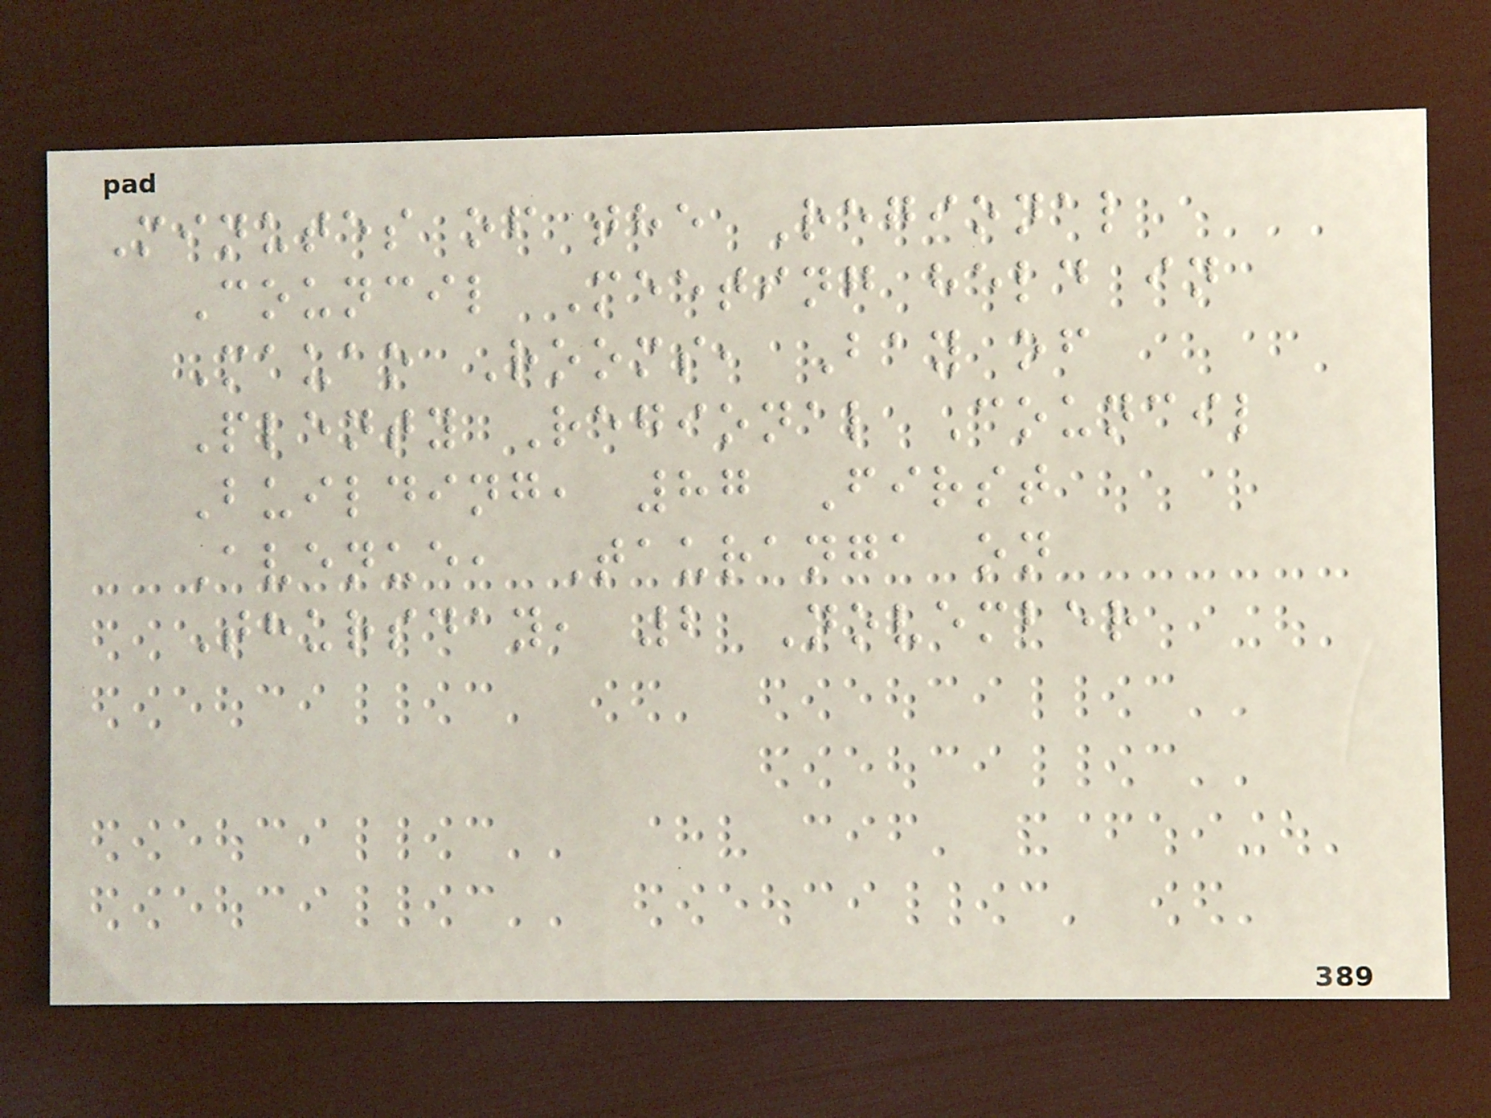Minutes of the Regional
Council Meeting held in
Mauao Rooms, Bay of
Plenty Regional Council
Building, 87 First
Avenue, Tauranga on
Thursday, 2 November
